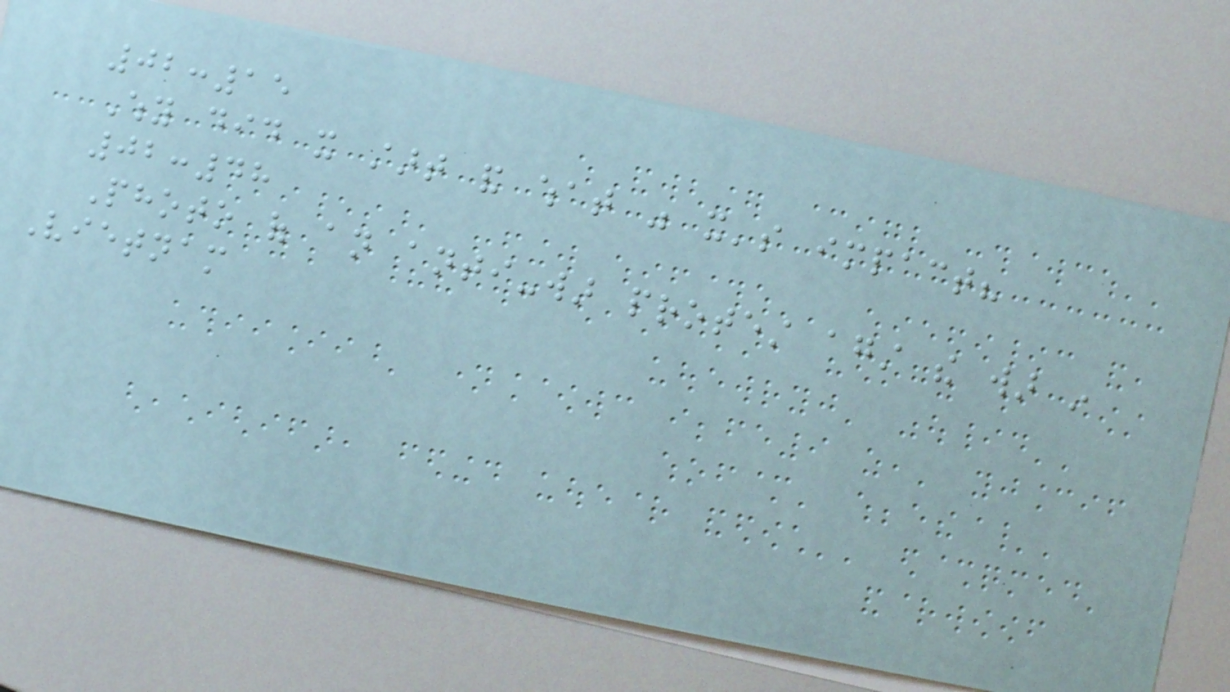02:15
Why did it start and what was it's impact?
02:48
Photo of an anti-war protest against the war in
Vietnam
